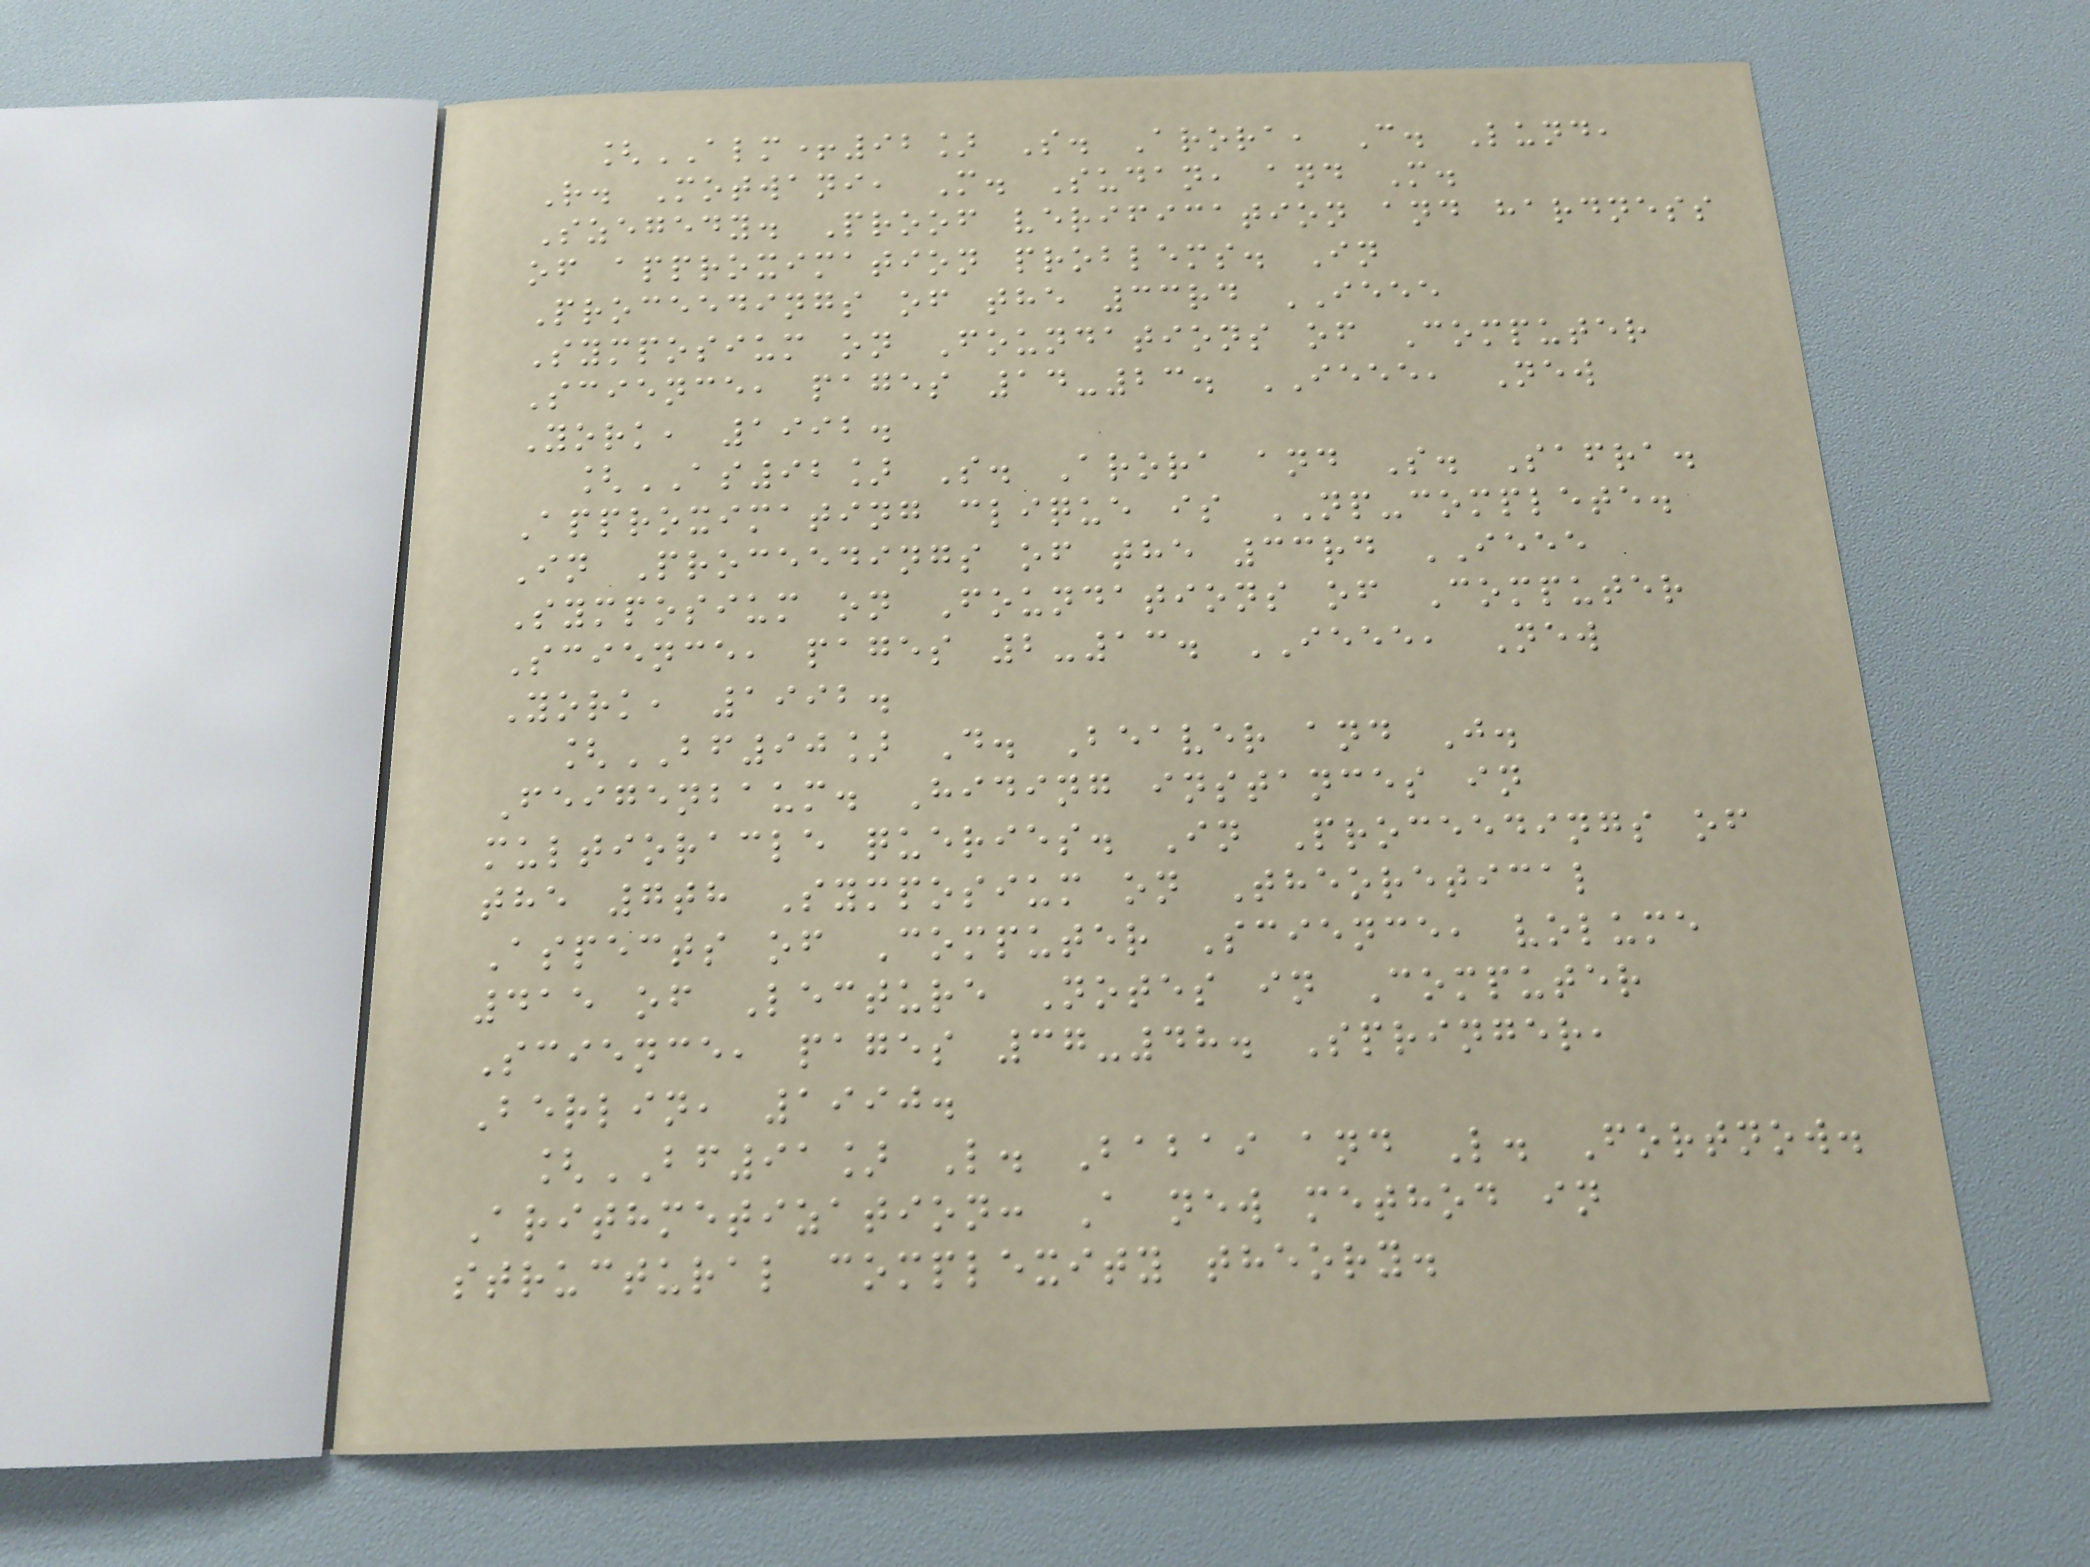[ALM+92] S. Arora, C. Lund,
R. Motwani, M. Sudan, and M.
Szegedy. Proof verification and hardness
of approximation problems. In
Proceedings of the 33rd IEEE
Symposium on Foundations of Computer
Science, pages 14-23. IEEE, New
York, 1992.
[AS92] S. Arora and S. Safra.
Approximating clique is NP-complete.
In Proceedings of the 33rd IEEE
Symposium on Foundations of Computer
Science, pages 2-13. IEEE, New
York, 1992.
[BF90] D. Beaver and J.
Feigenbaum. Hiding instances in
multioracle queries. In Proceedings of
the 7th Symposium on Theoretical
Aspects of Computer Science, volume
415 of Lecture Notes in Computer
Science, pages 37-48. Springer,
Berlin, 1990.
[BF91] L. Babai and L. Fortnow.
Arithmetization: A new method in
structural complexity theory.
